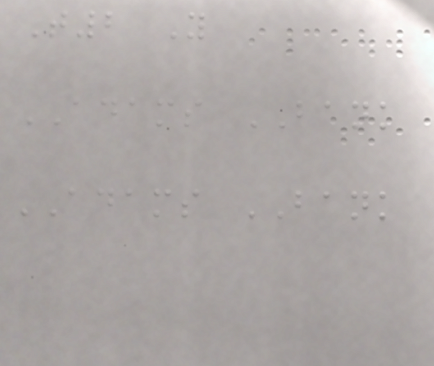T2 Y
ADAMS BANK
ADAMS BANK
